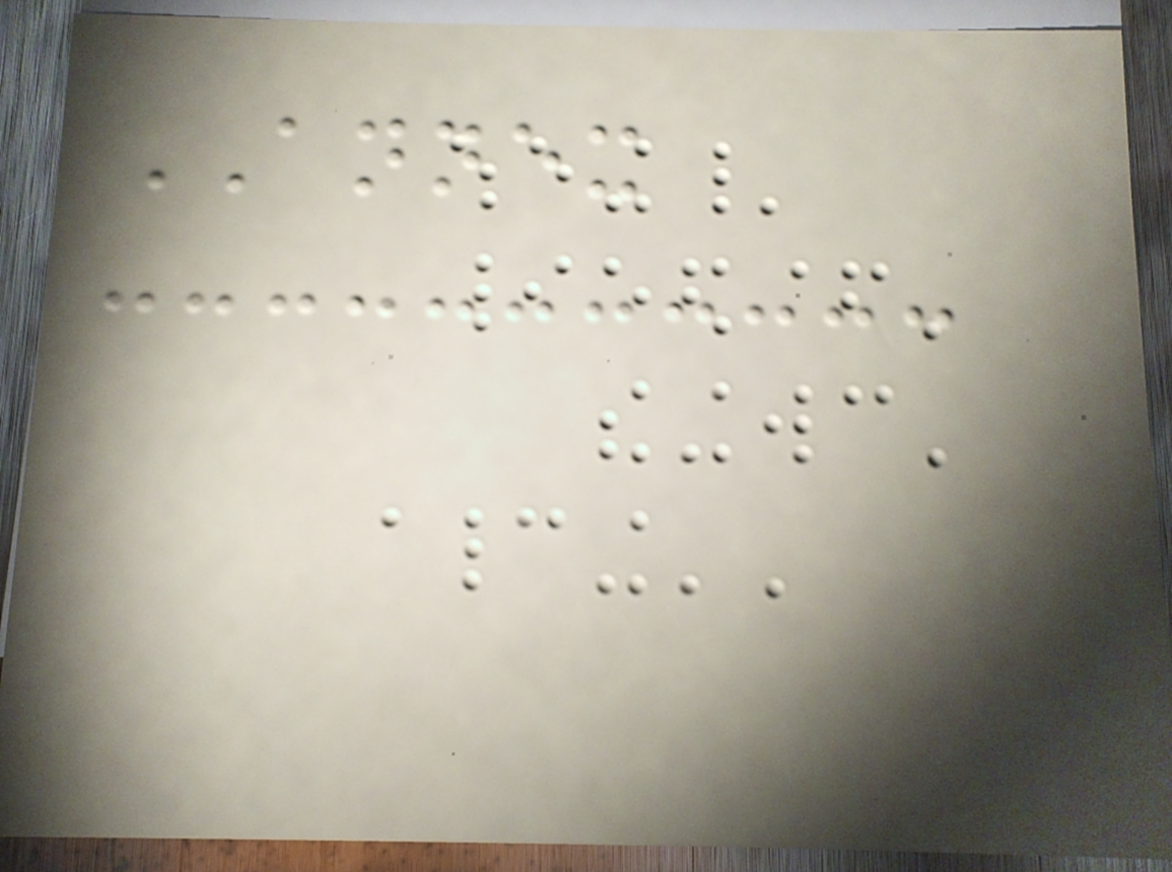ANNEX
